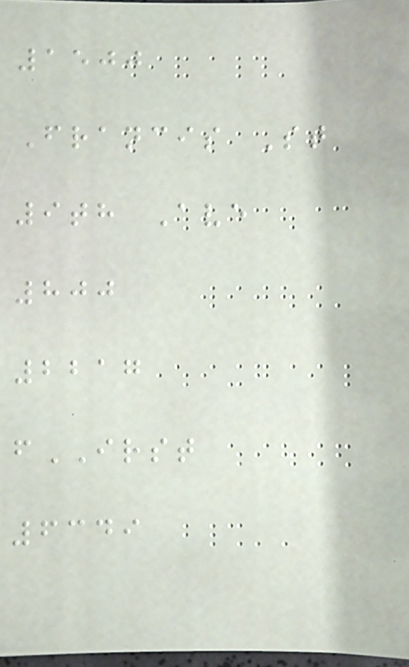1500
Francis St
9th Ave
800
2217
fIRST
6349
